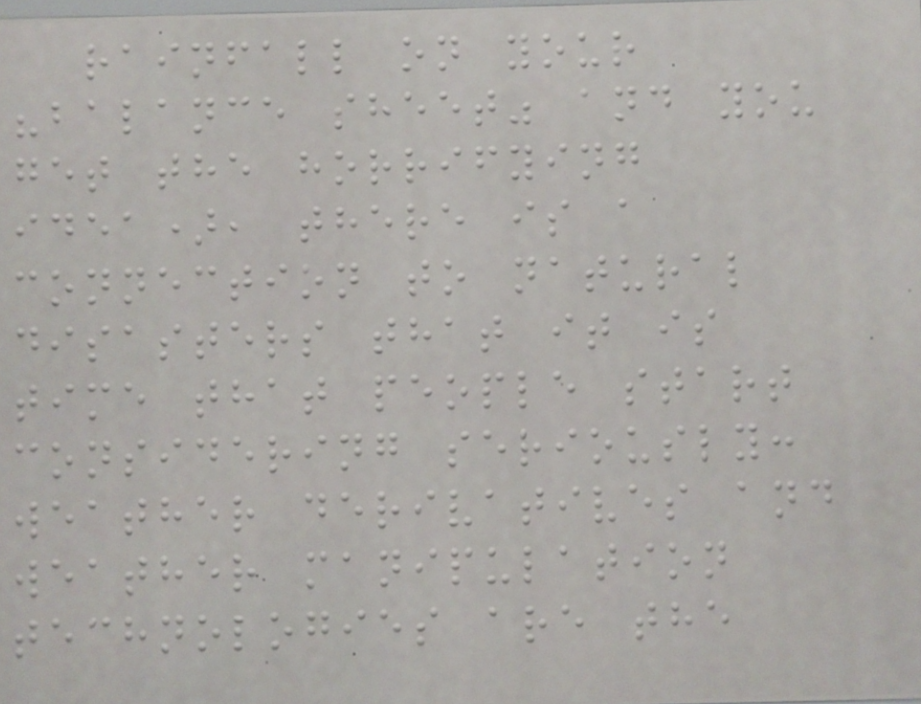rainfall on your
"balance sheet" and you
get the horrifying
idea), there is a
connection to natural
disasters that it is
time that people start
considering seriously:
weather derivatives and
weather manipulation
technologies are the
